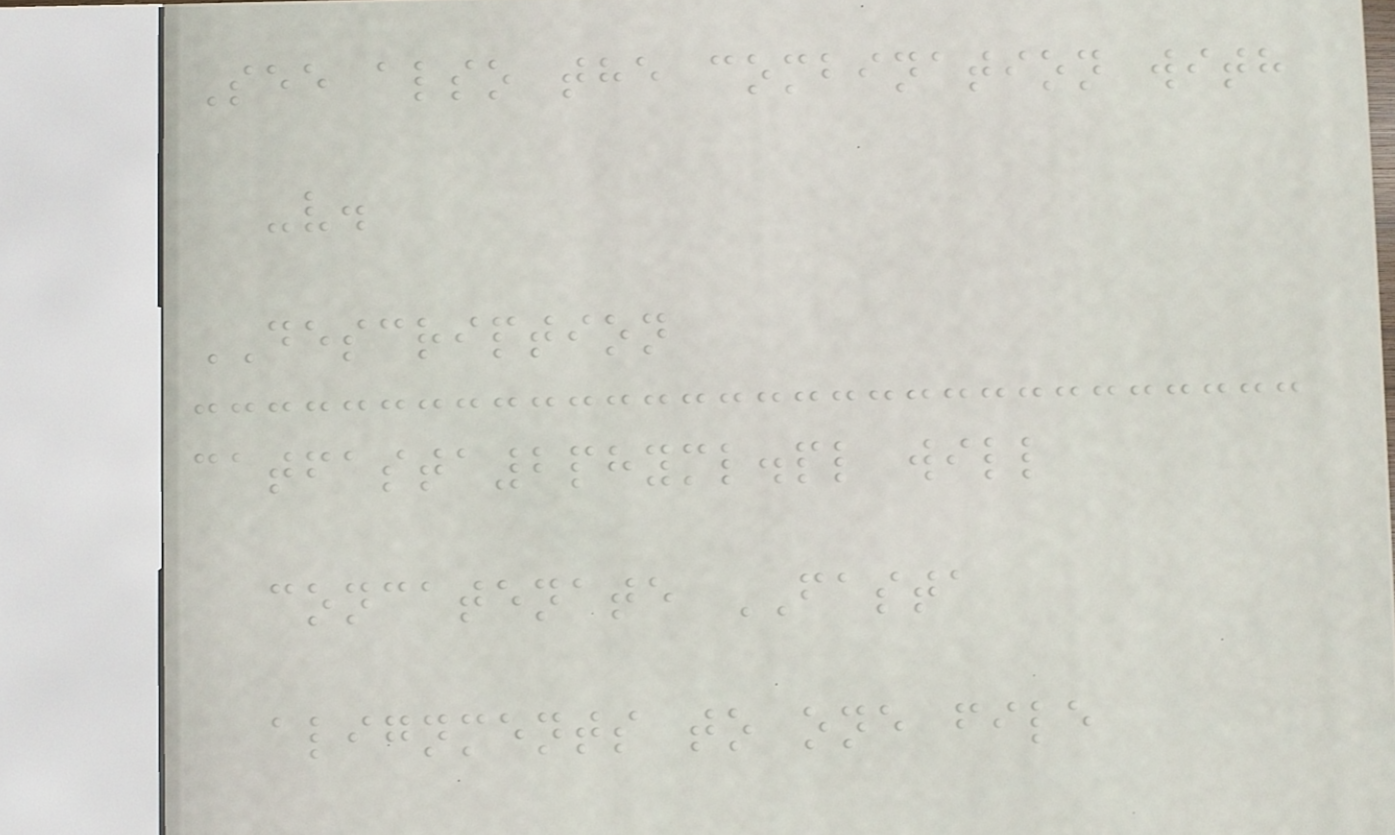See also the combination with
-v.
DESCRIPTION
catfasta2phyml.pl will
concatenate FASTA
alignments to one file
